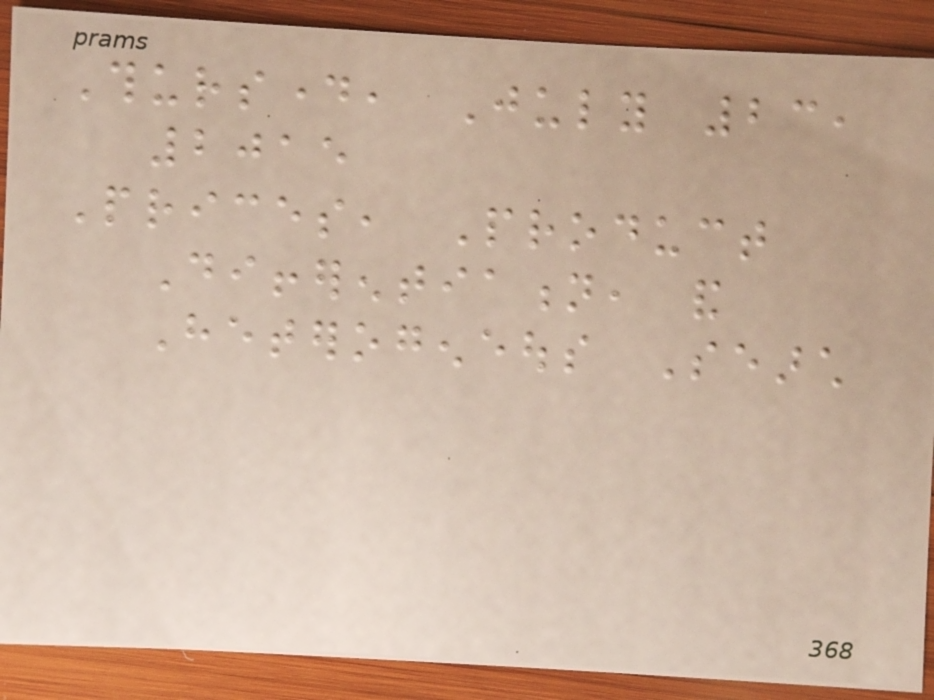Thursday, July 23,
2015
Prices, Product
Differentiation, and
Heterogeneous Search
